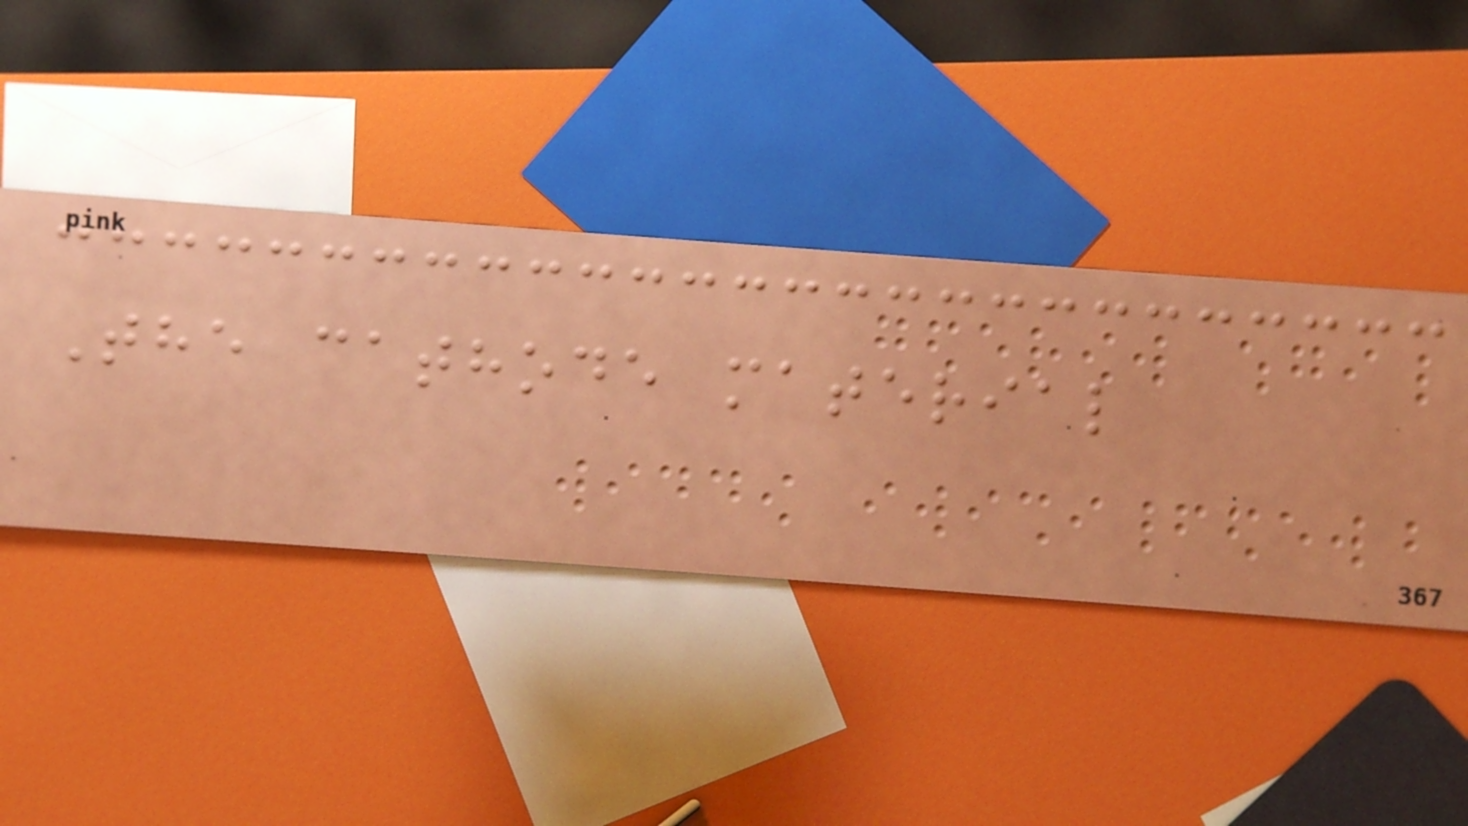The cathode material
